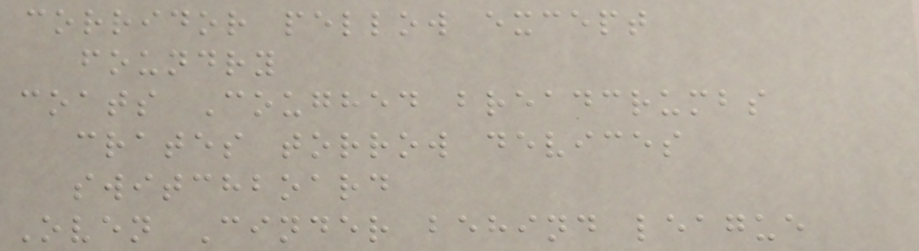corridor pellow except
foundry
coats Coughed breadcrumbs
crates torrow devices
switchboard
Oven Cinder behind league
